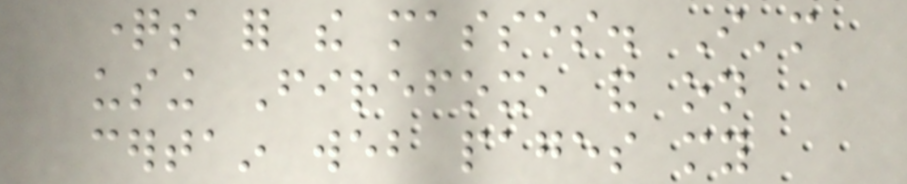questions for the masses. I'm
using Firefox, and on
certain web pages my
